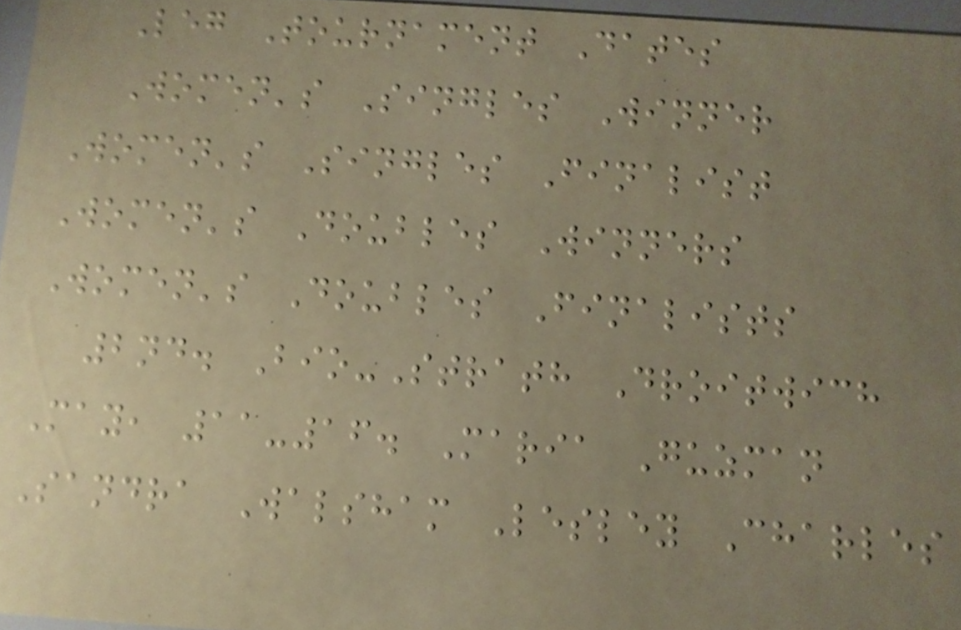Leg Tournament Dates
Women's Singles Winner
Women's Singles Finalist
Women's Doubles Winners
Women's Doubles Finalists
2nd. Bio-Strath Droitwich
May, 11-16. Maria Guzman
Sandra Walsham Lesley Charles
